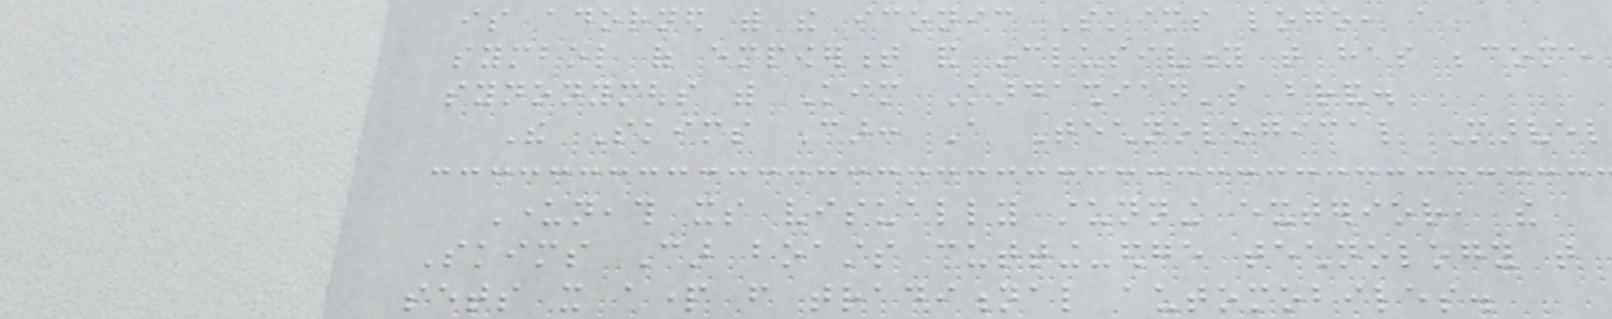is adorned with the iconic Skims logo, a
symbol of empowerment and inclusivity that has become
synonymous with Kim Kardashian's brand.
The Skims Car: A Technological Marvel
Underneath its visually stunning exterior, the
Skims Car boasts cutting-edge technology that
sets it apart from traditional automobiles.
